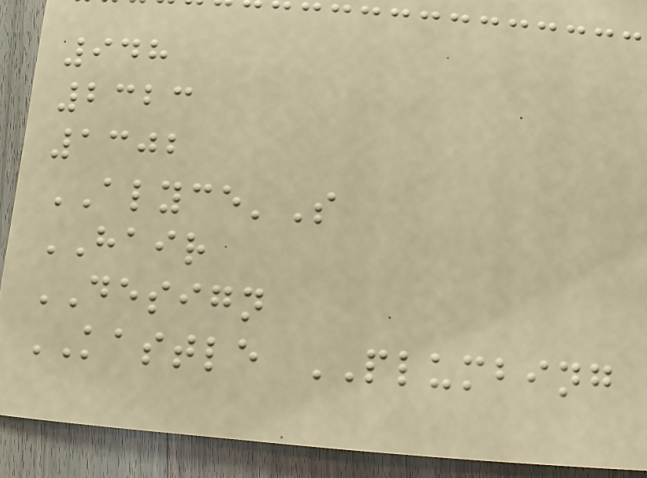948
2323
1302
ALYCE'S
HAIR
DESIGN
KASTLE PLUMBING
